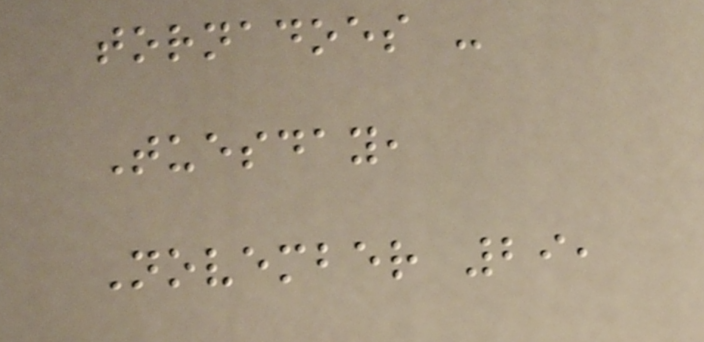tornadoes -
Tuesday,
November 29,
